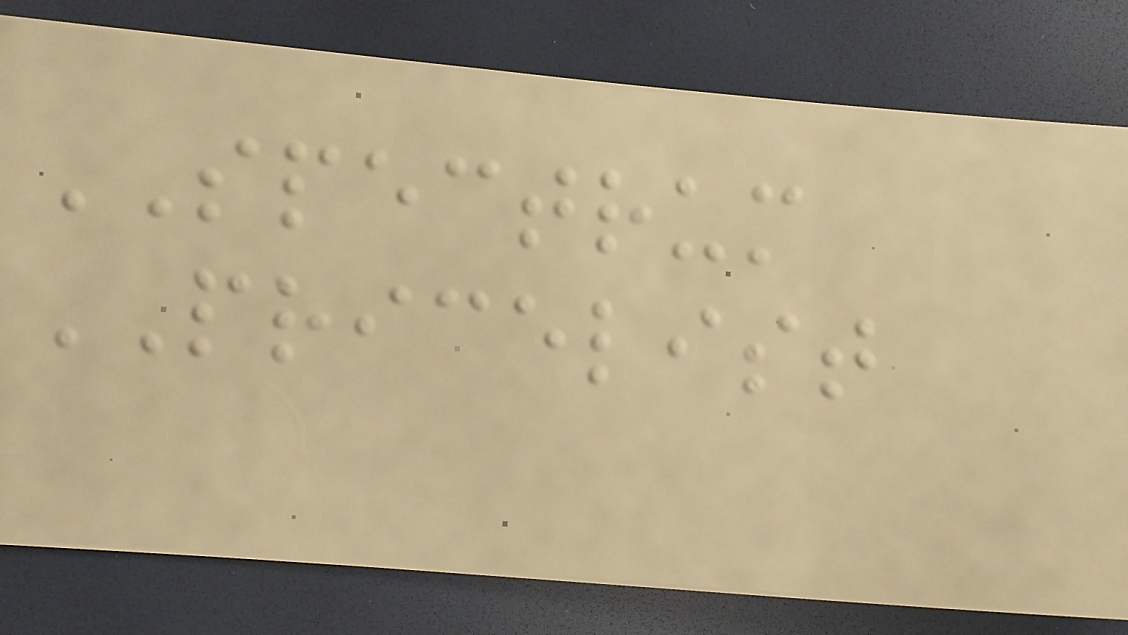SPECTRUM
PRICELIST
